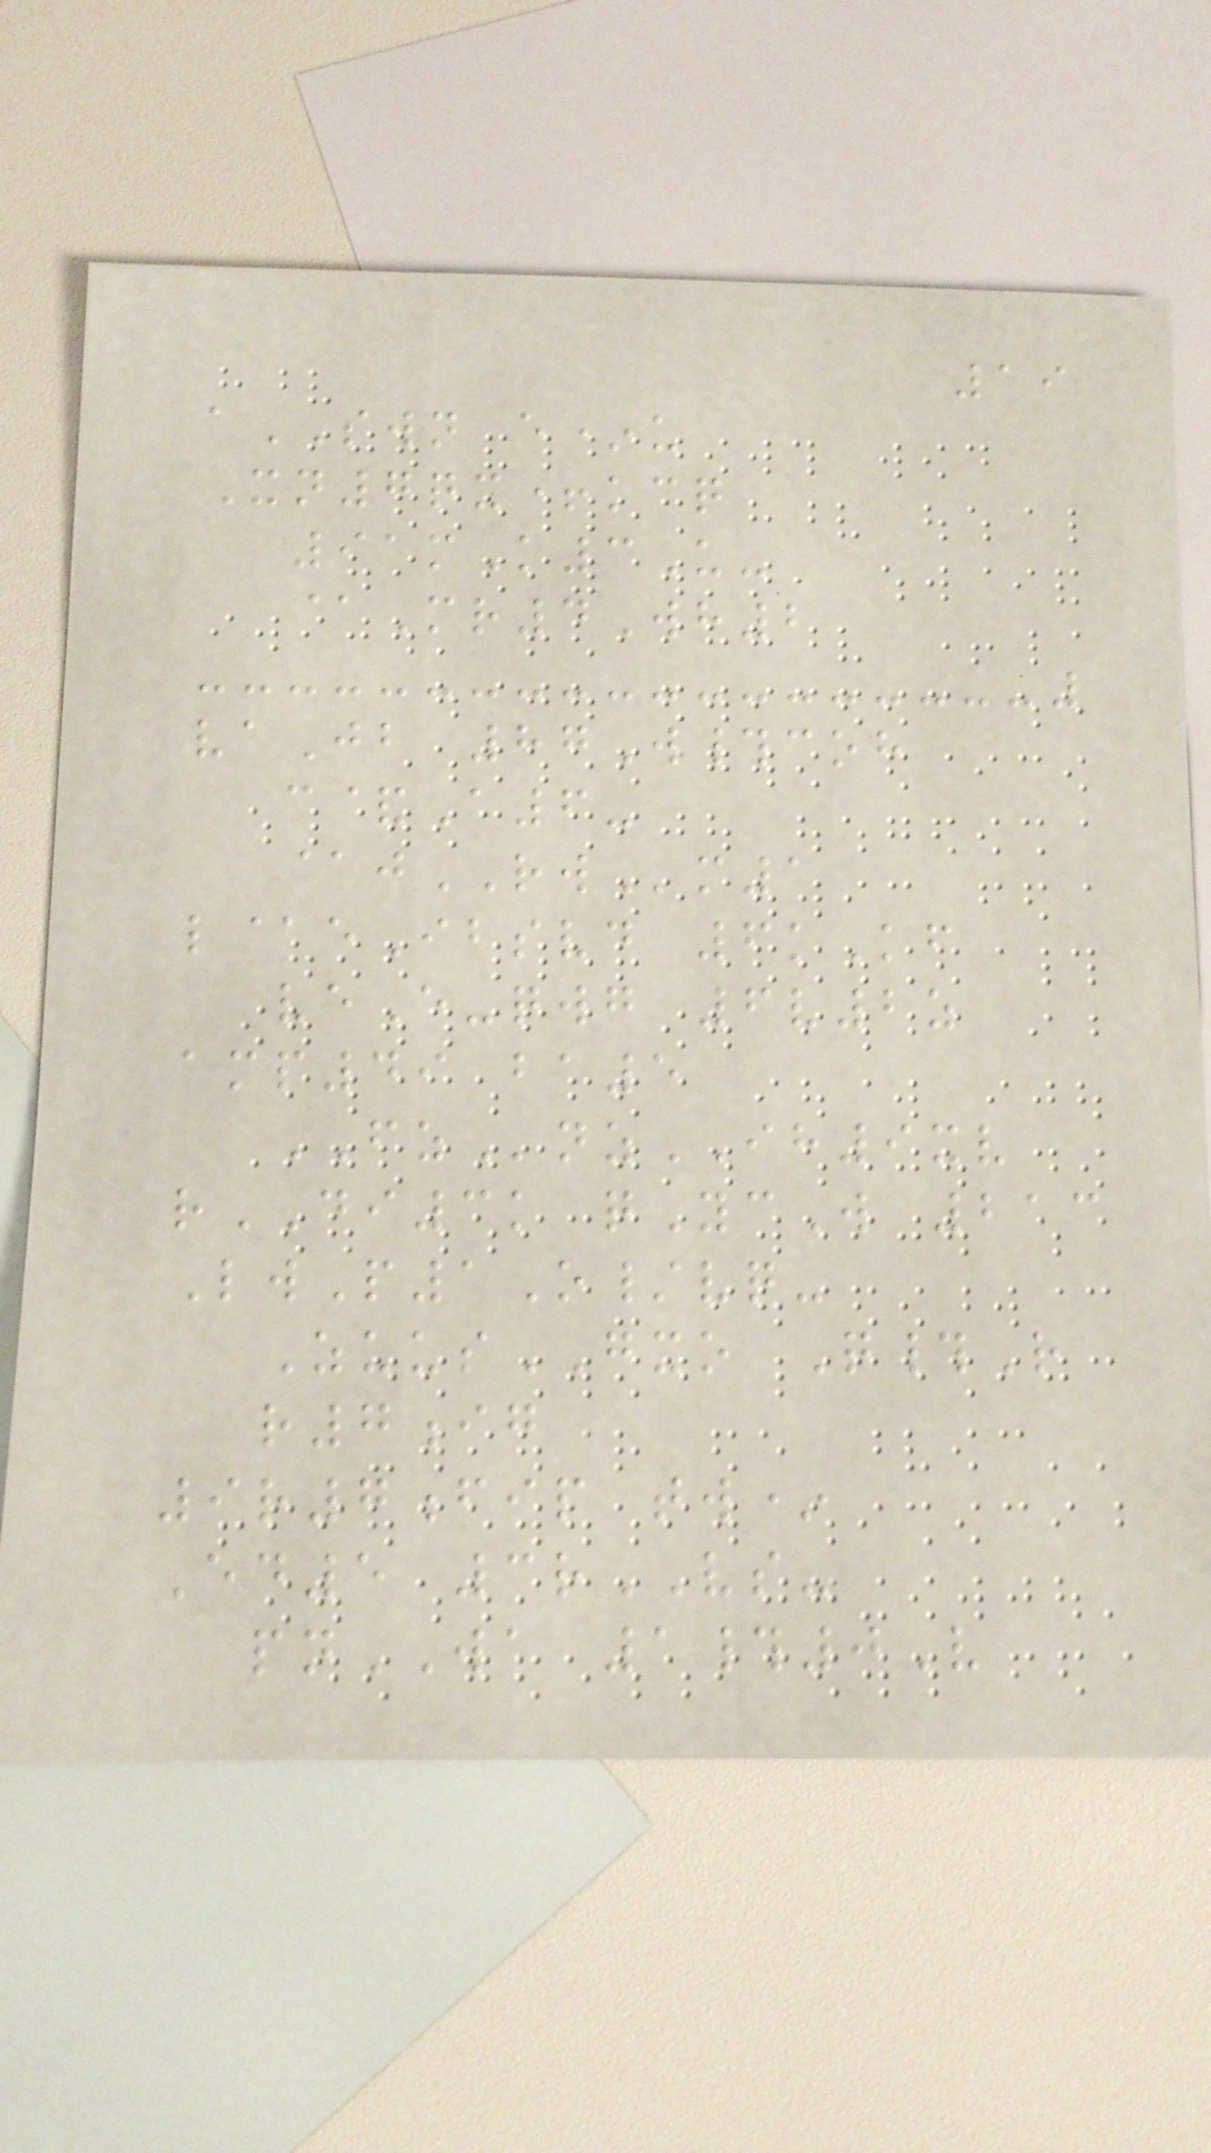19
aSWN e*u
Xn7qx+kcq
91mK3U-
@Mr4Wh2
vaJb 87W#coh
c&A6-
@jRWm1
l@eIbsvd 6kKf
veE-qwg 6v2z
amp49 ba5
FZnzIH9xv
rDI3k qYcW 213
LwP1O/vq-
ZuusGXO Q#R
r7ig
9r7fip tw*
Ed5 3rVS-
pnWA 1#0V
